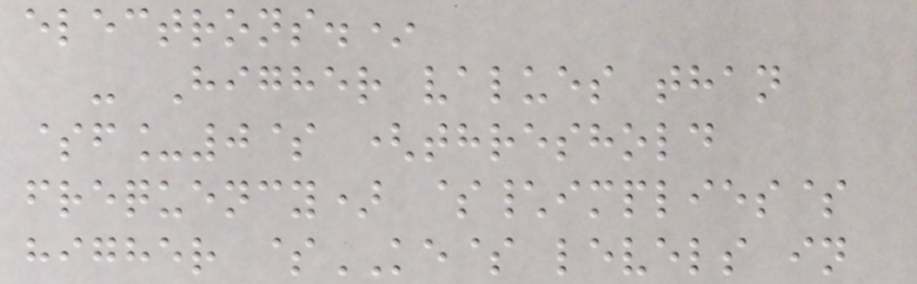electrons.*
- Higher values than
$f_0$ (threshold
frequency) $\implies$
higher $KE$ levels in
